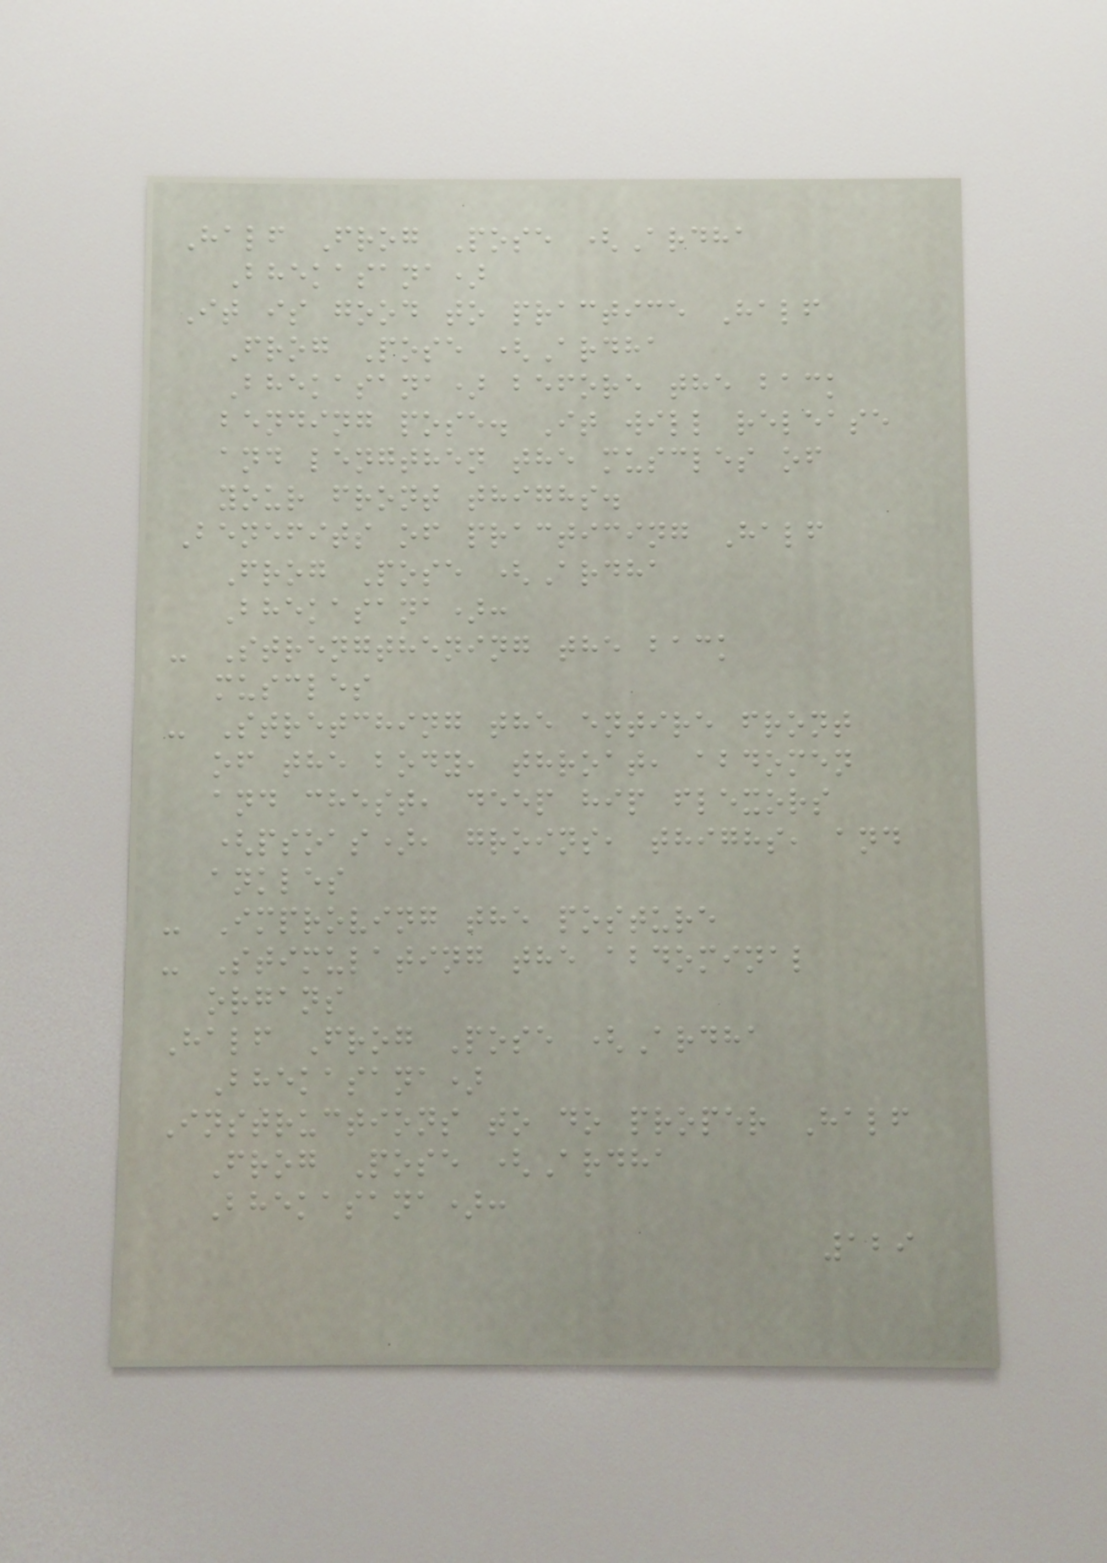Half Frog Pose (Ardha
Bhekasana)
It is good to practice Half
Frog Pose (Ardha
Bhekasana) before the back
bending pose. It will release
and lengthen the muscles of
your front thighs.
Benefits of practicing Half
Frog Pose (Ardha
Bhekasana):
- Strengthening the back
muscles
- Stretching the entire front
of the body, throat, abdomen
and chest, deep hip flexors
(psoas), groins, thighs, and
ankles
- Improving the posture
- Stimulating the abdominal
organs
Half Frog Pose (Ardha
Bhekasana)
Instructions to do proper Half
Frog Pose (Ardha
Bhekasana):
129
